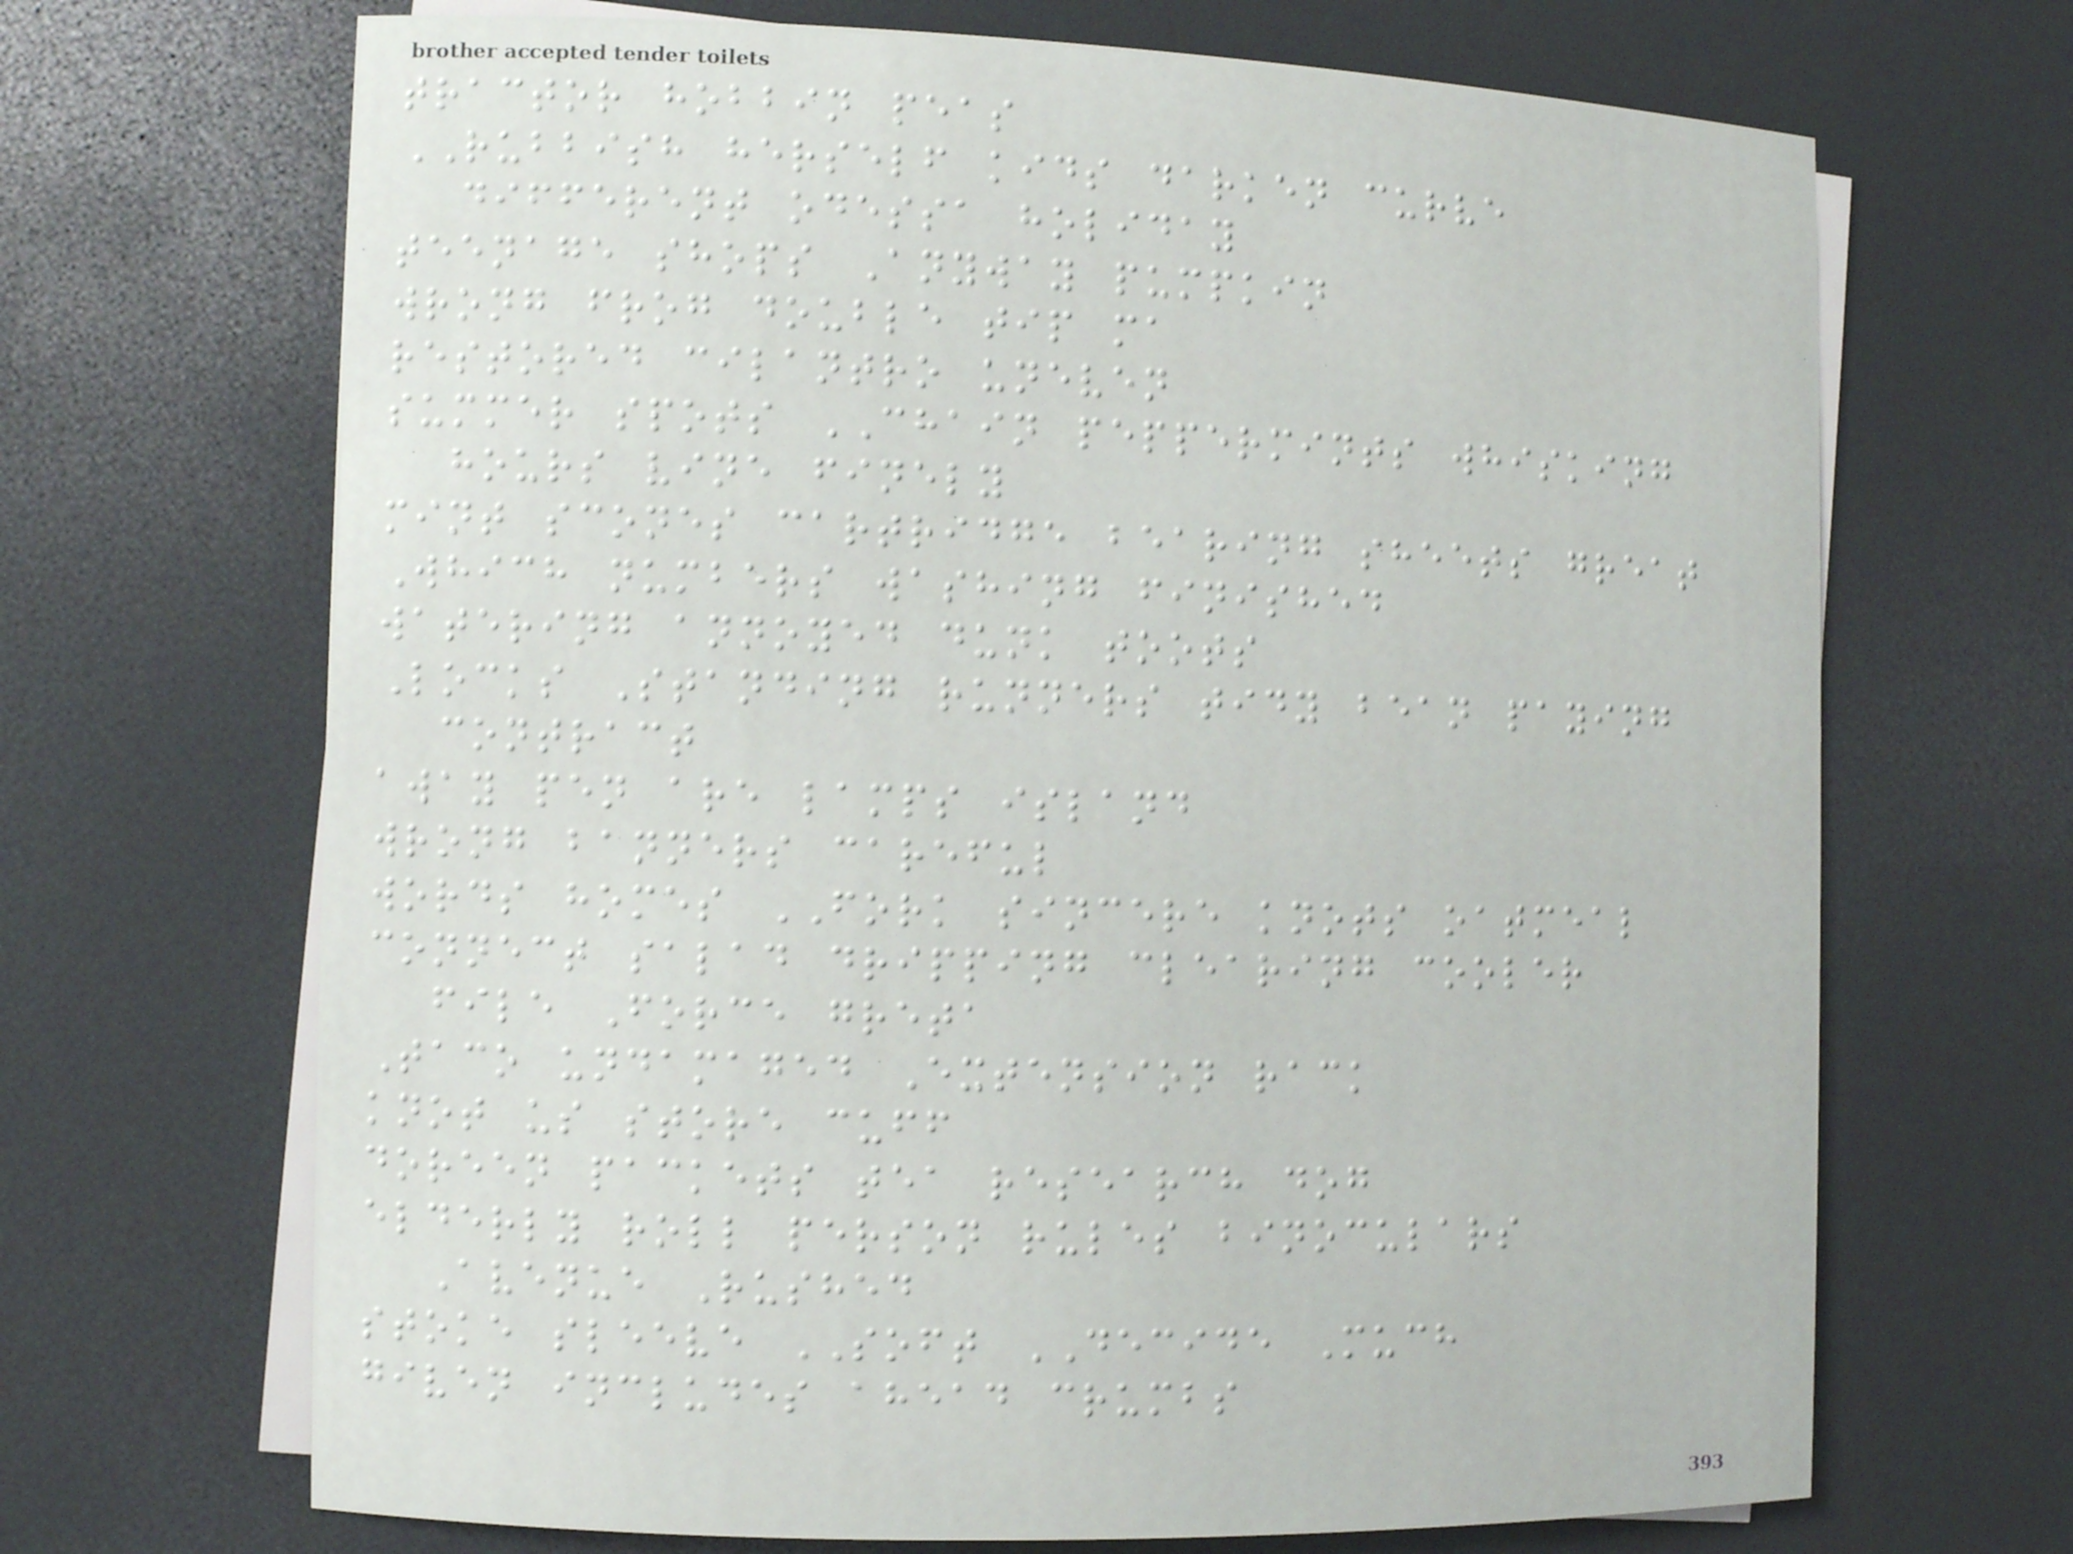tractor hobbin peas
RUBBISH herself kids darken curve
different odessa holiday
teenage shops Anyway pumpkin
wrong frog double tip ma
restored cilantro uneven
summer spots CHAIN peppermints whisking
hours vine finely
mint scones cartridge bearing sheets great
Which numbers washing finished
watering annoyed dunk toots
Locks Standing runners tidy bean paying
contract
away pen are lamps island
wrong banners careful
words homes FORK sincere knots oatmeal
connect salad dripping clearing cooler
file Force greta
Taco undamaged Extension rack
knot us store cuff
doreen packets tea research dog
elderly roll person rules binoculars
Avenue Rushed
stoke sleeve SOFT DECIDE Much
given includes ahead crumbs
